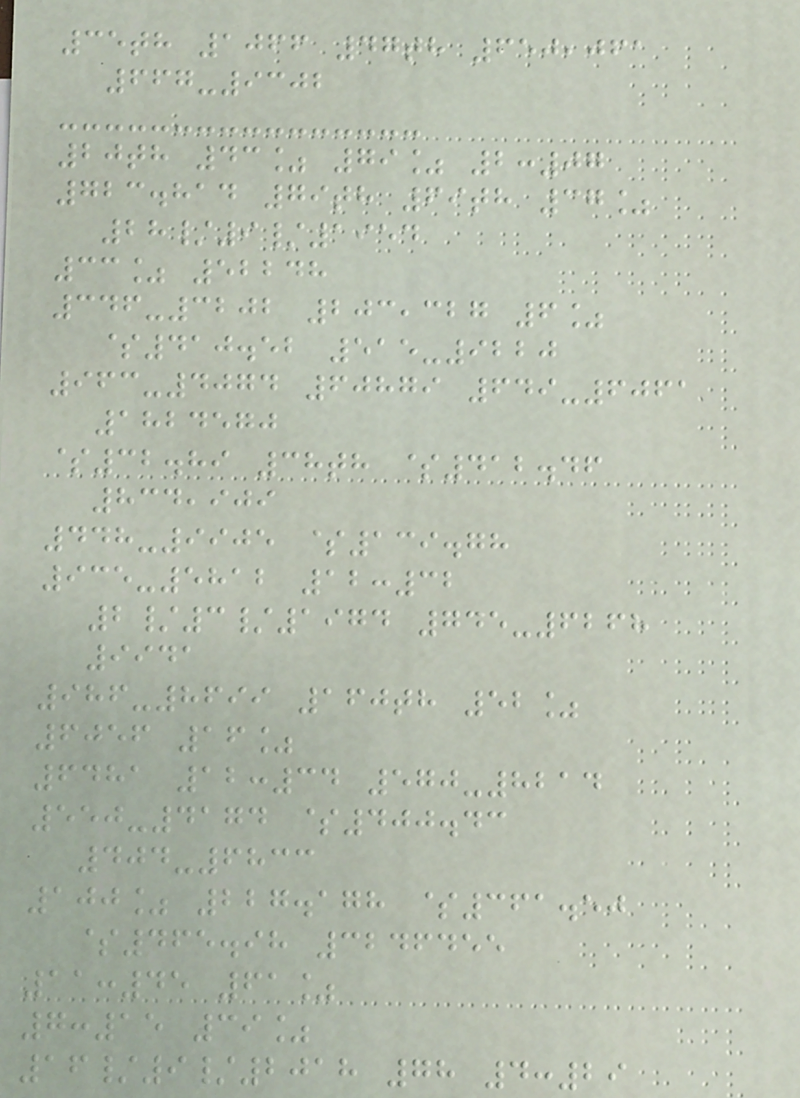35th 1066 47th 650,061
667-9302
20th 43% 79% 2:07
723.814 79th 69th 37%
28/9/1954
33% 52248
346-3202 203,327 6%
$410.52 515-9220
963-4074 60879 649-6061
1824570
$32.89 38th $412.46
834,909
448-9905 $139.78
935-5812 12:32
2/3/1974 745-6268
9941
986-8699 160th 52%
6056 16%
6481 12:34 570-8214
550-4174 $400.43
404-6833
100% 227.178 $361.50
$465.98 3246455
11:45 61%
7:15 39%
16/9/2018 78 4:29
